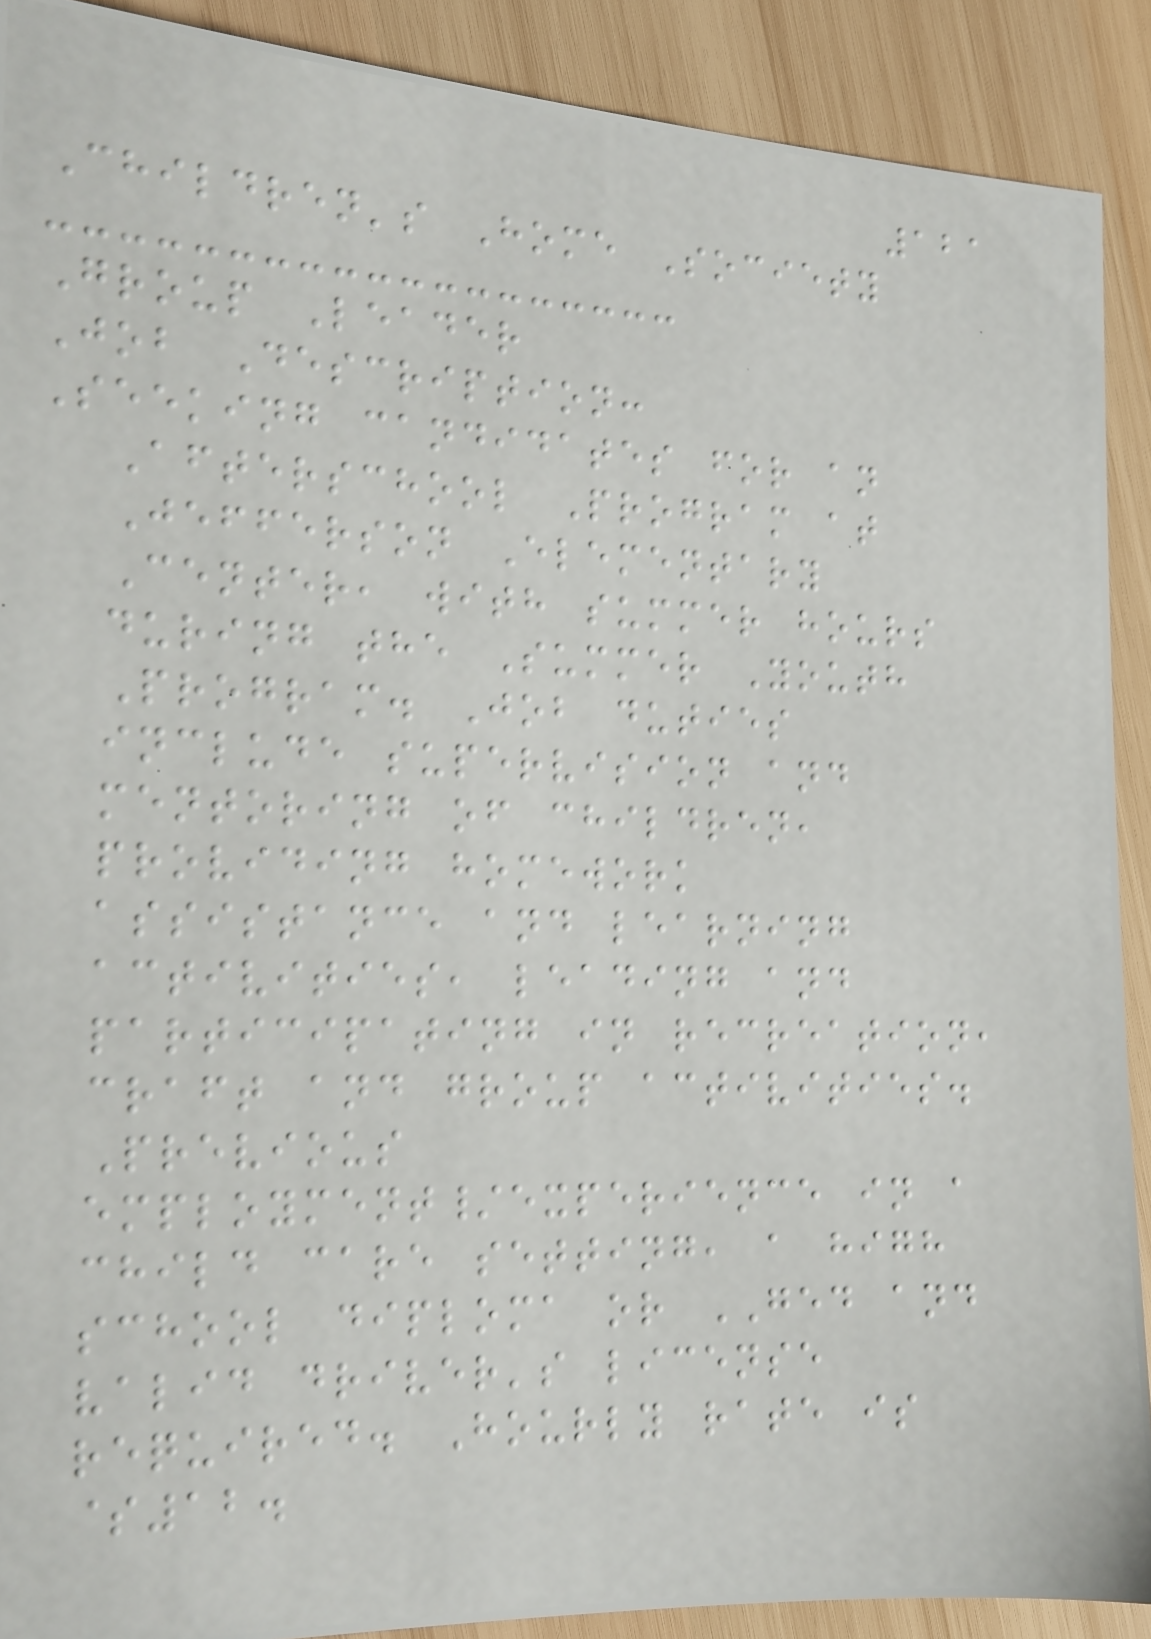121
Children's Home Society
Group Leader
Job Description:
Seeking candidates for an
Afterschool Program at
Jefferson Elementary
Center, with summer hours
during the Summer Youth
Program. Job duties
include supervision and
mentoring of children,
providing homework
assistance and learning
activities, leading and
participating in recreation,
craft and group activities.
Previous
employment/experience in a
child care setting, a high
school diploma or GED and
valid driver's license
required. Hourly rate is
$12.
